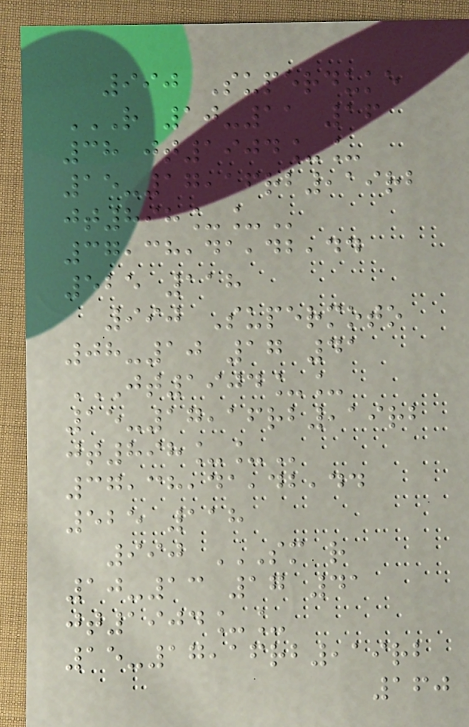990 Superduke
R 10-11 16
38 JT1904__
15-17,16RB,19RB
JT898__
37,38,41,42,44
525 118
990 Supermoto
08-10 17 41
JT1904__
15-17,16RB,19RB
JT898__
37,38,41,42,44
525 118
990 SM R
10-13 17 41
JT1904__
15-17,16RB,19RB
160
